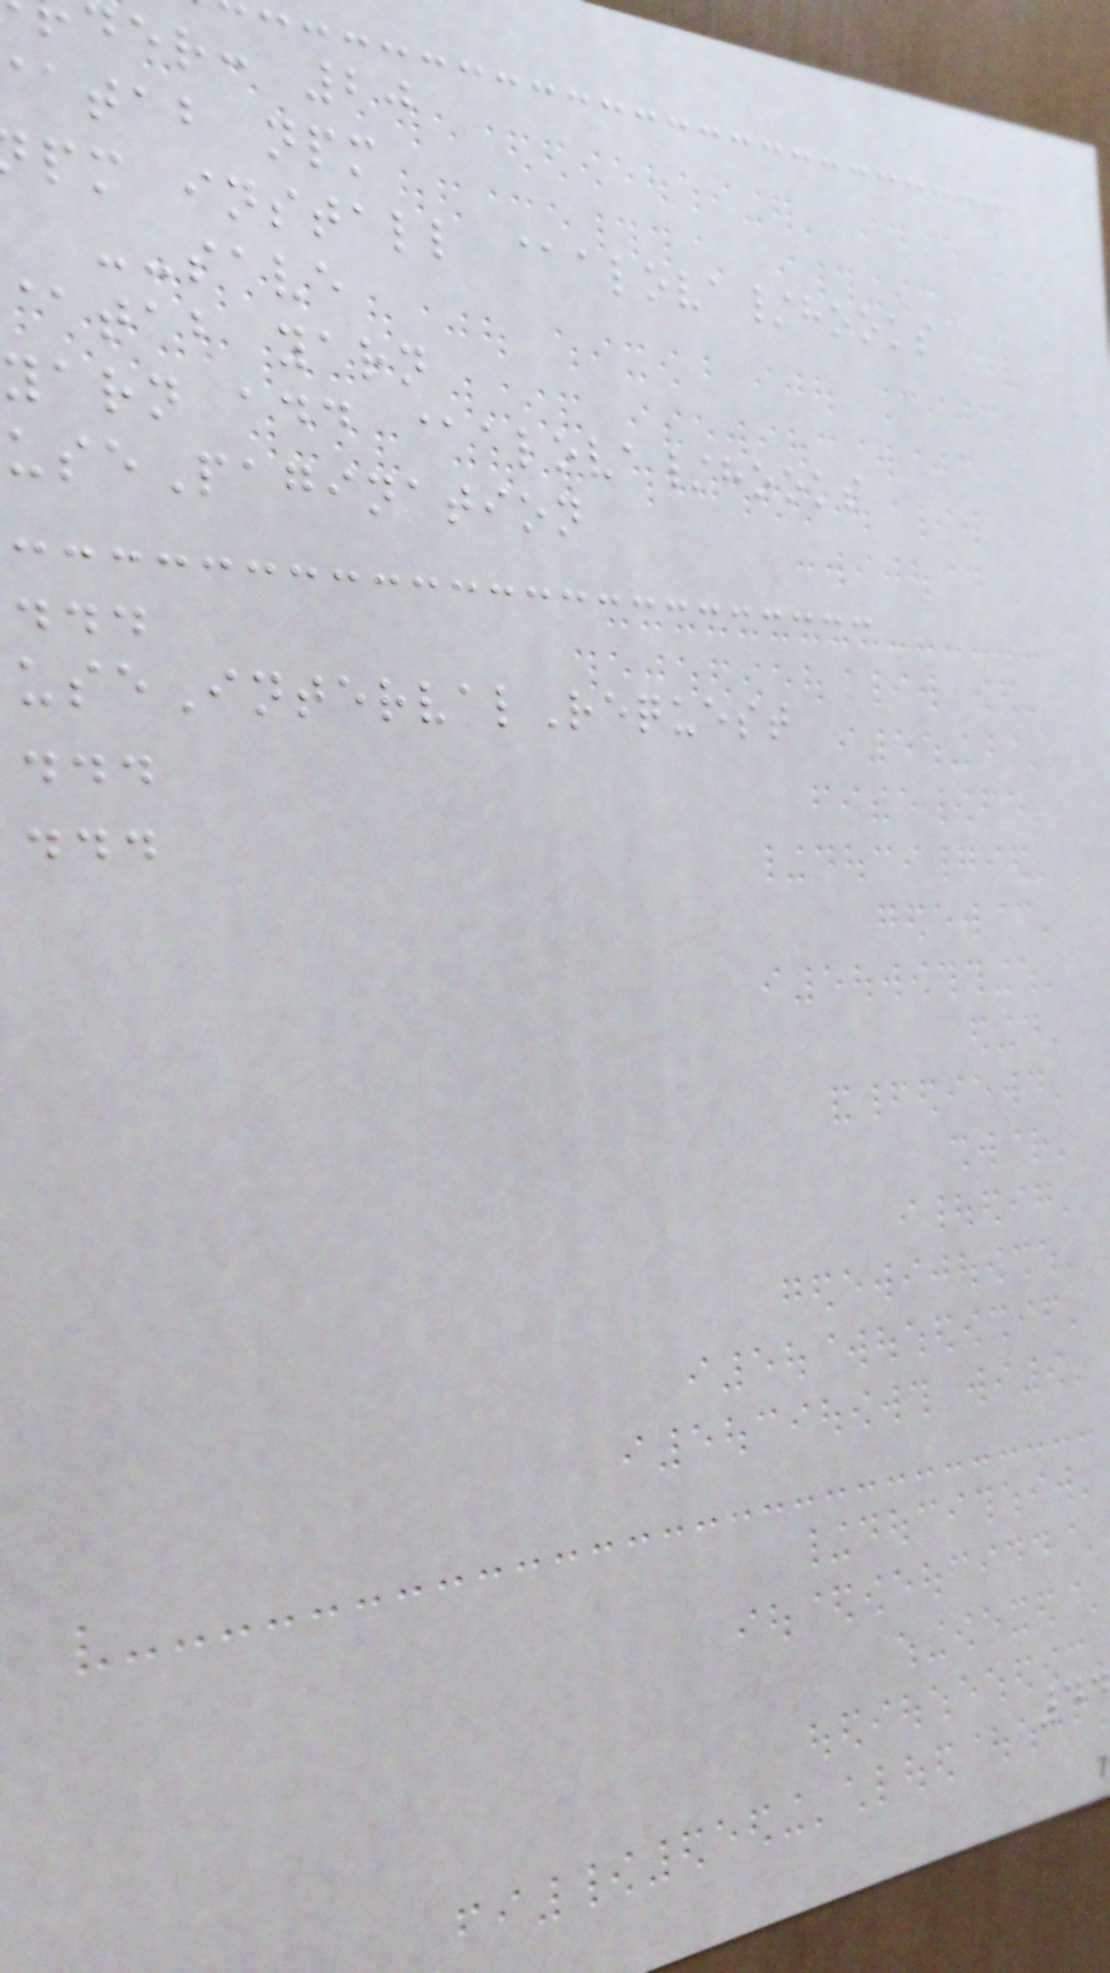der: 20
tab npm
pm install @alova/hooks
--save
tab yarn
yarn add @alova/hooks
usePagination
...
useIntervalRequest
...
...
